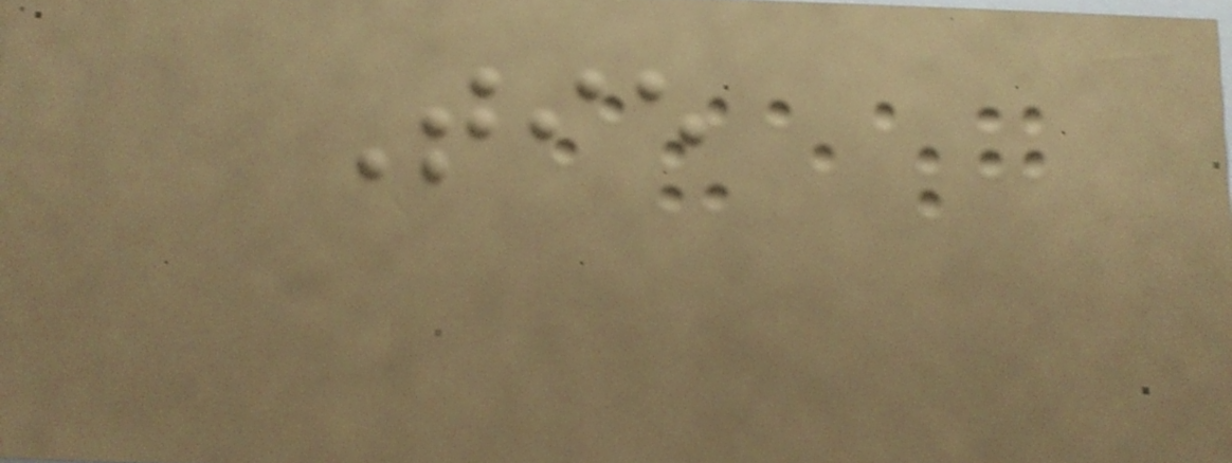Tie
